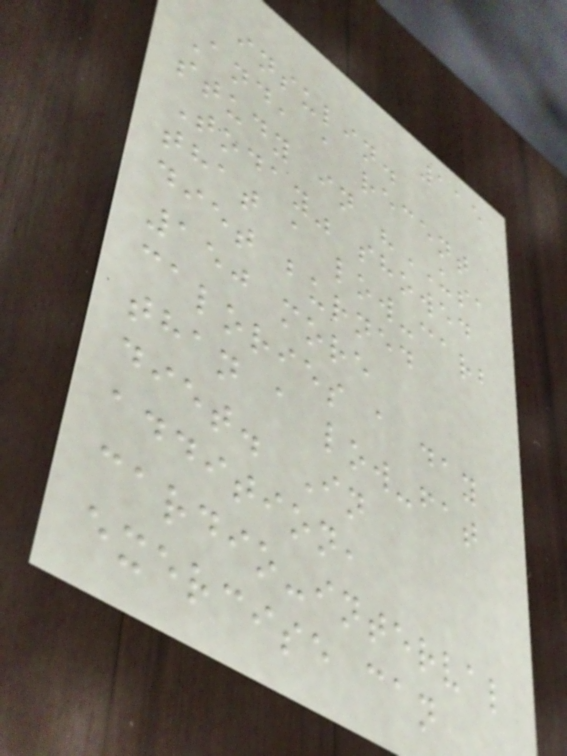115
insulin.
And, a recent
study in "USA
Today" showed
that a low-carb
diet burned
150 more
calories a day
than a low-fat
diet. In
addition,
cardio-interval
exercise can
